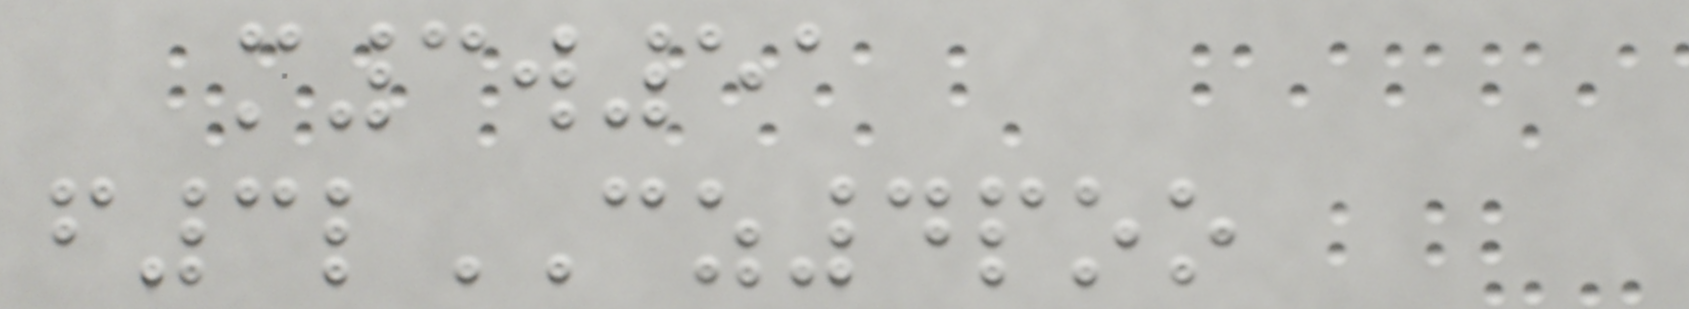m3w51
f3lCZ4poo
